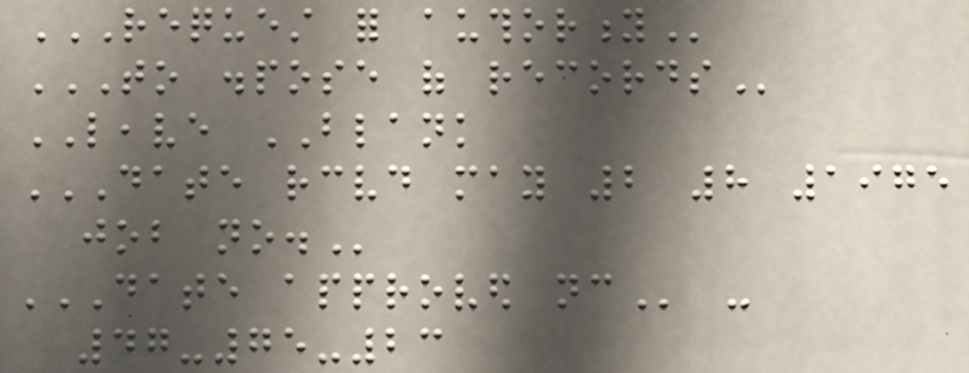REQUEST FOR AUTHORITY
TO DISPOSE OF RECORDS
LEAVE BLANK
DATE RECEIVED MAY 2 8 1975
JOB NO.
DATE APPROVED NC -
47-75-23
